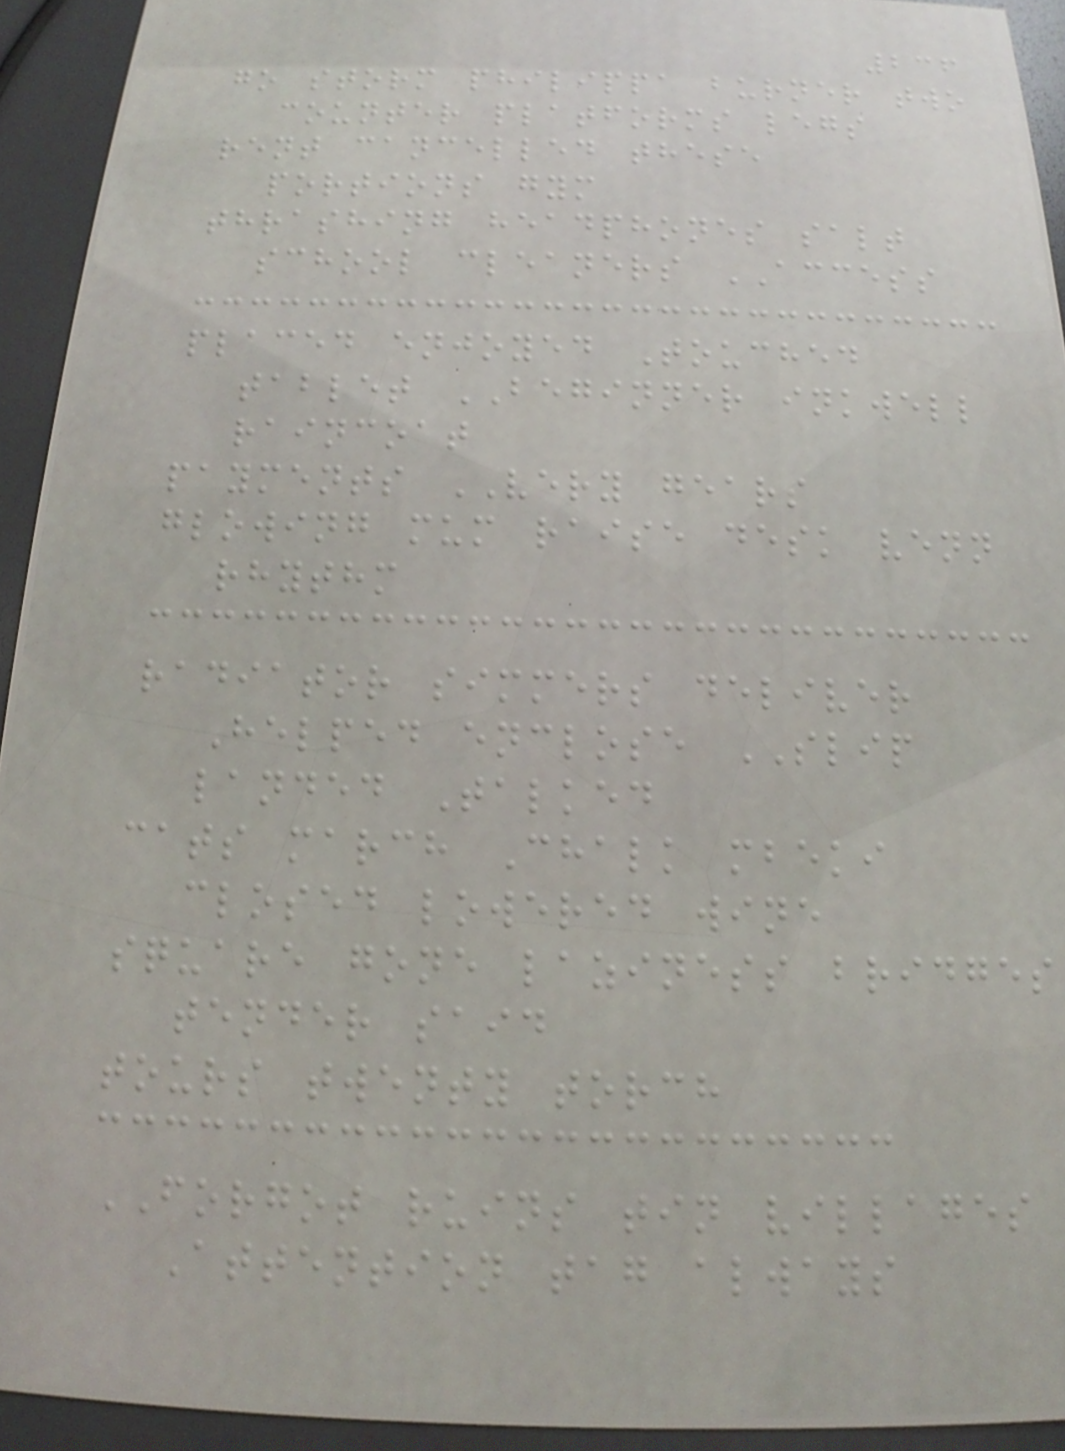236
go storm philippa burner two
counter platforms legs
rent cancelled these
portions gym
thrashing headphones salt
school cleaners ACCESS
placed enjoyed Touched
tablet BEGINNER inkwell
raincoat
payments VERY gears
glowing mum raise desk venn
rhythm
radiator simmers deliver
Helped enclose SLIP
landed Talked
cats march Chalk mbeki
closed lowered wine
square gone laziness bridges
tender said
tours twenty torch
FORGOT ruins tin villages
Attention tag always
